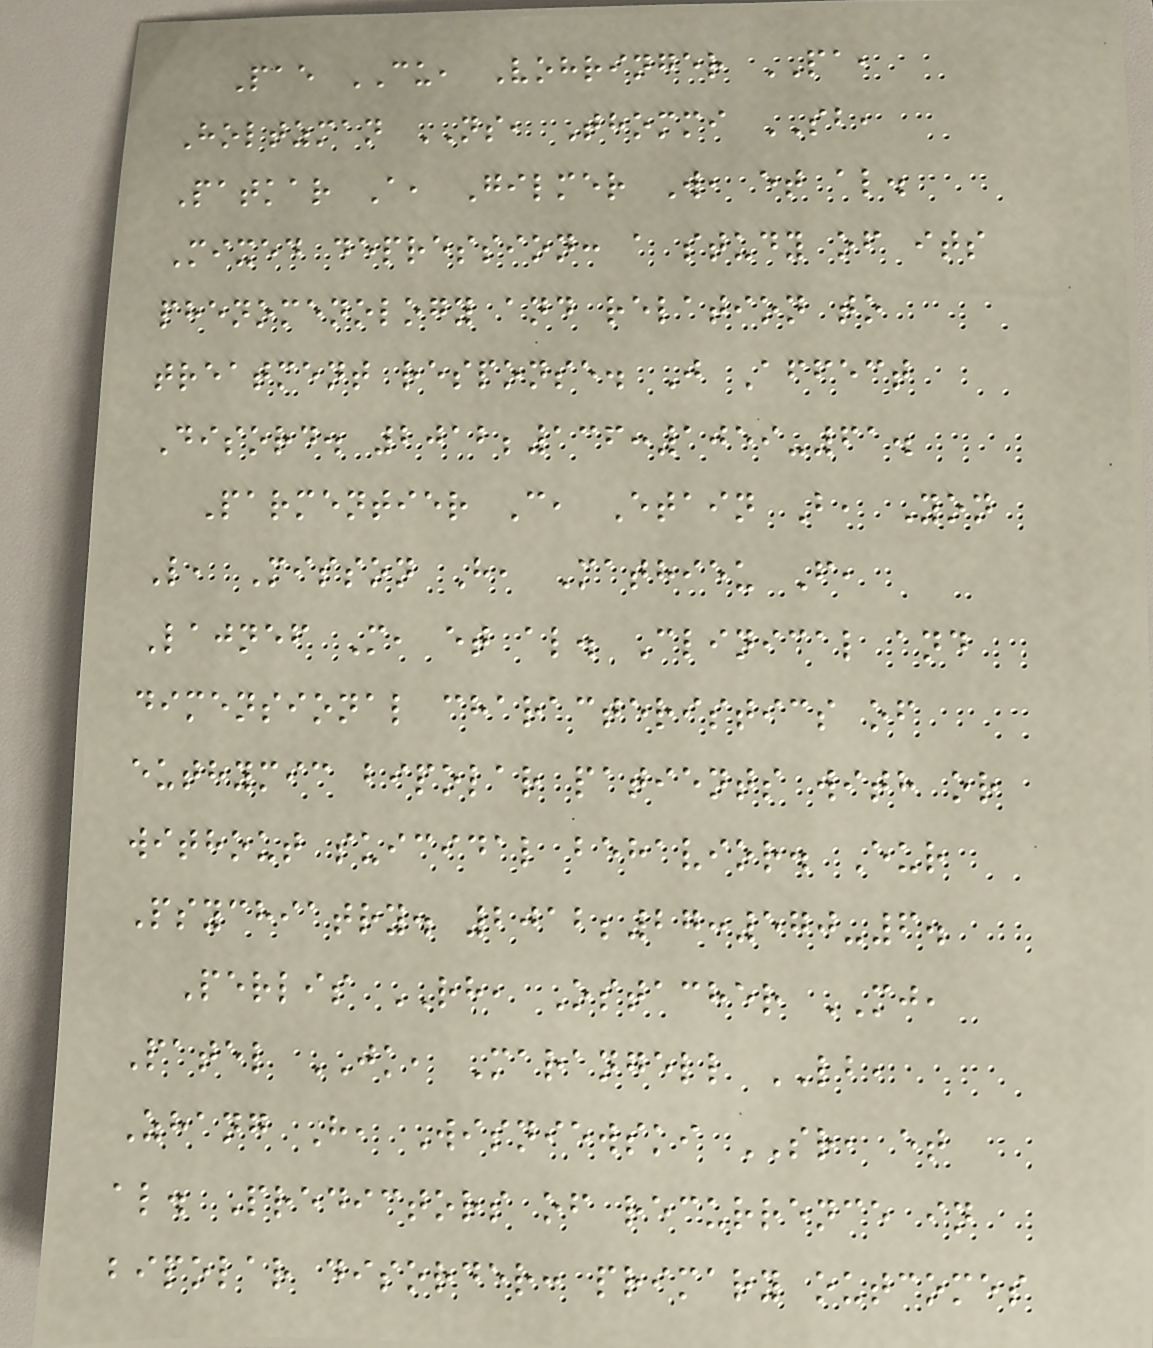Pae CU, Vohringer PA,
Holtzman NS, Thommi SB,
Patkar A, Gilmer W, et al.
Mixed depression: a study of its
phenomenology and relation to
treatment response. J Affect
Disord. 2012;136:1059-61.
Parmentier C, Etain B, Yon
L, Misson H, Mathieu F,
Lajnef M, et al. Clinical and
dimensional characteristics of
euthymic bipolar patients with or
without suicidal behavior. Eur
Psychiatry. 2012;27:570-6.
Perlis RH, Ostacher MJ,
Patel JK, Marangell LB,
Zhang H, Wisniewski SR, et
al. Predictors of recurrence in
bipolar disorder: primary outcomes
